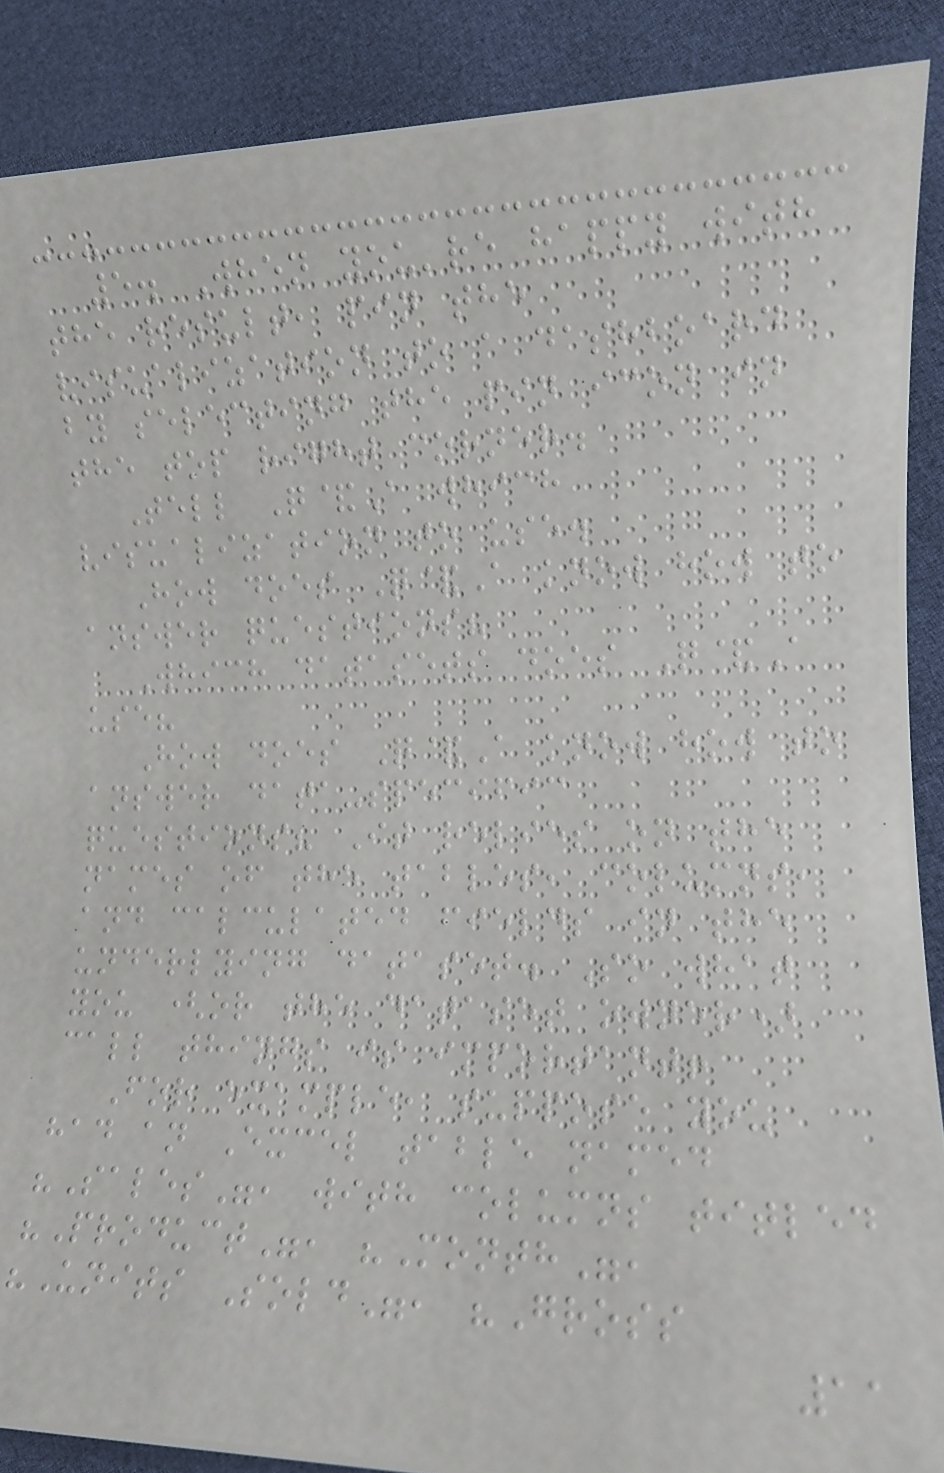5. When you're happy with
the result, pin the
visualization to a dashboard
by selecting the pin icon in
the top right corner.
Tell Q&A which
visualization to use.
How does Q&A know how to
answer questions?
Which datasets does Q&A
use?
How does Q&A know how to
answer data-specific
questions? It relies on the
names of the tables, columns,
and calculated fields in the
underlying dataset. So what
you (or the dataset owner)
call things is important!
For example, suppose you
had an Excel table named
"Sales", with columns titled
"Product", "Month",
"Units Sold", "Gross
11
